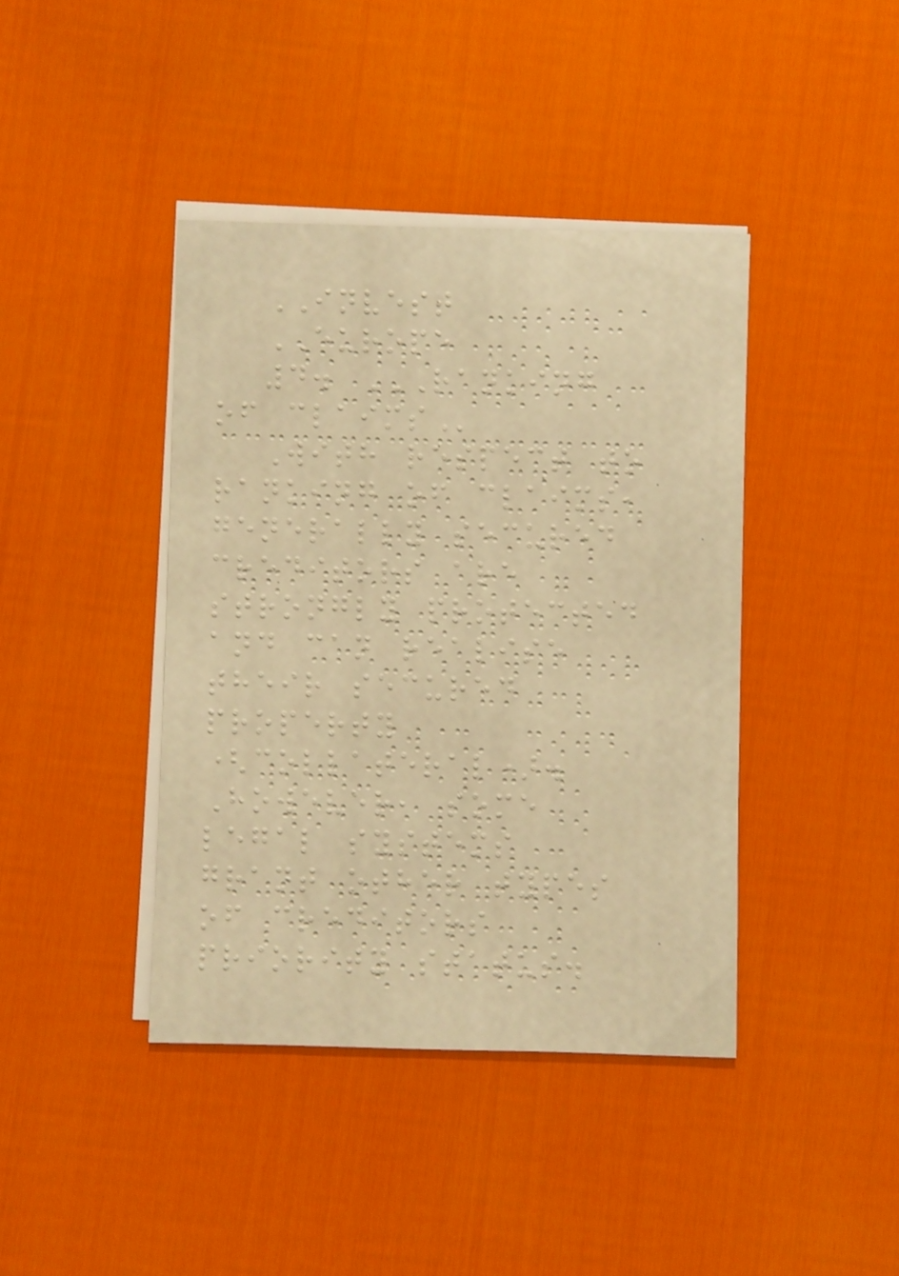INVEST
EUROPE
4. RANKING
OF CLAIMS
With respect to
ranking of claims,
generally secured
creditors are
strongly protected
and can realise
their secured
property
(collateral).
However, some
legal systems
grant other types
of creditors
priority status.
